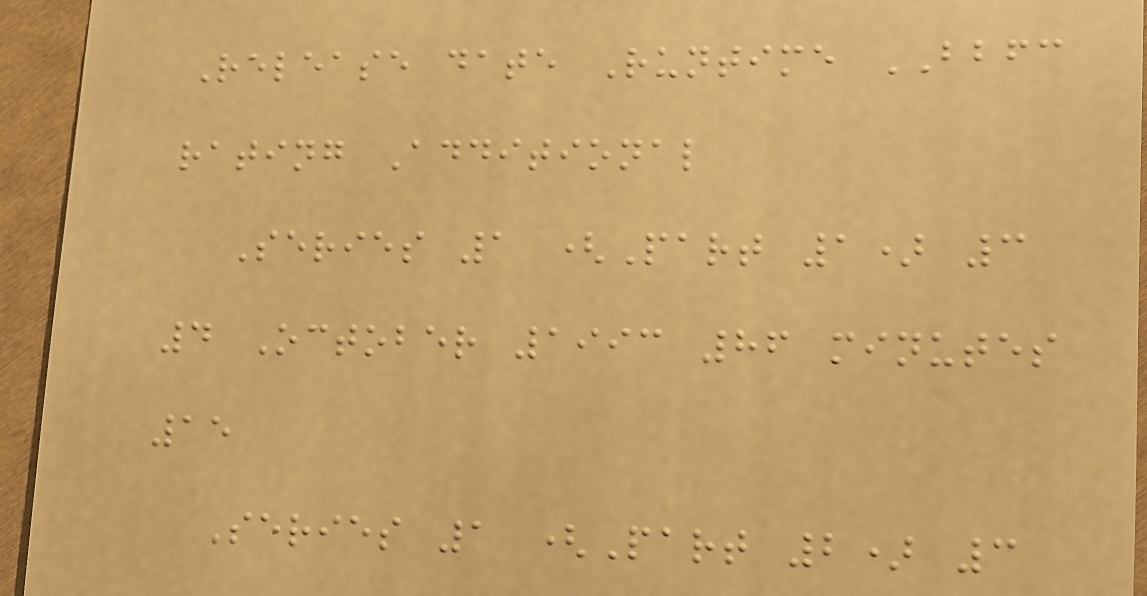Release date Runtime BBFC
rating Additional
Series 1 (Part 1) 3
4 October 1993 86 minutes
15
Series 1 (Part 2) 3
